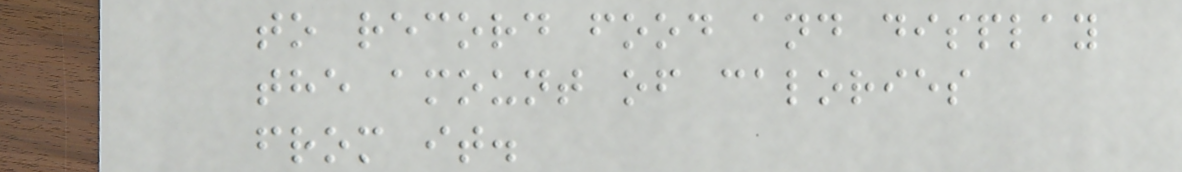to record food and display
the amount of calories
from it.
